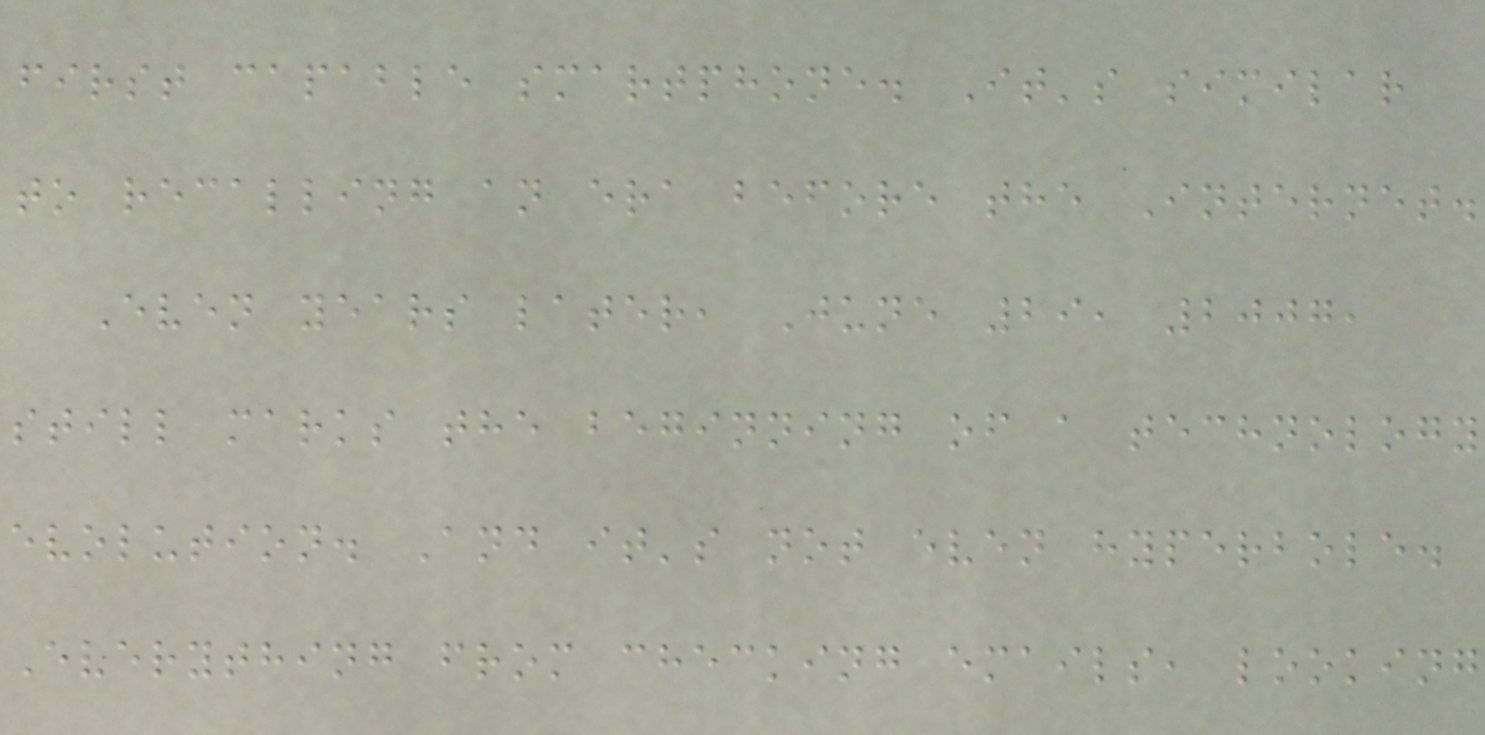first capable smartphone. It's similar
to recalling an era before the Internet.
Even years later, June 29, 2007,
still marks the beginning of a technology
evolution. And it's not even hyperbole.
Everything from checking emails, looking
